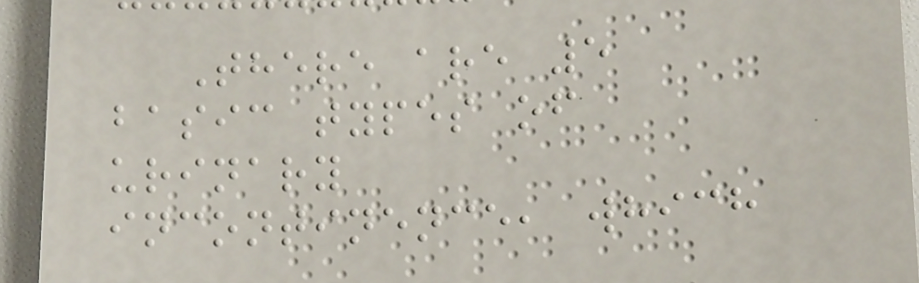There are 5
basic types of
urinary
incontinence, which
